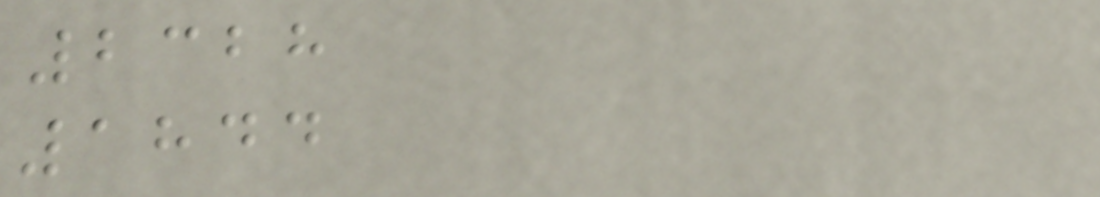2328
1844
